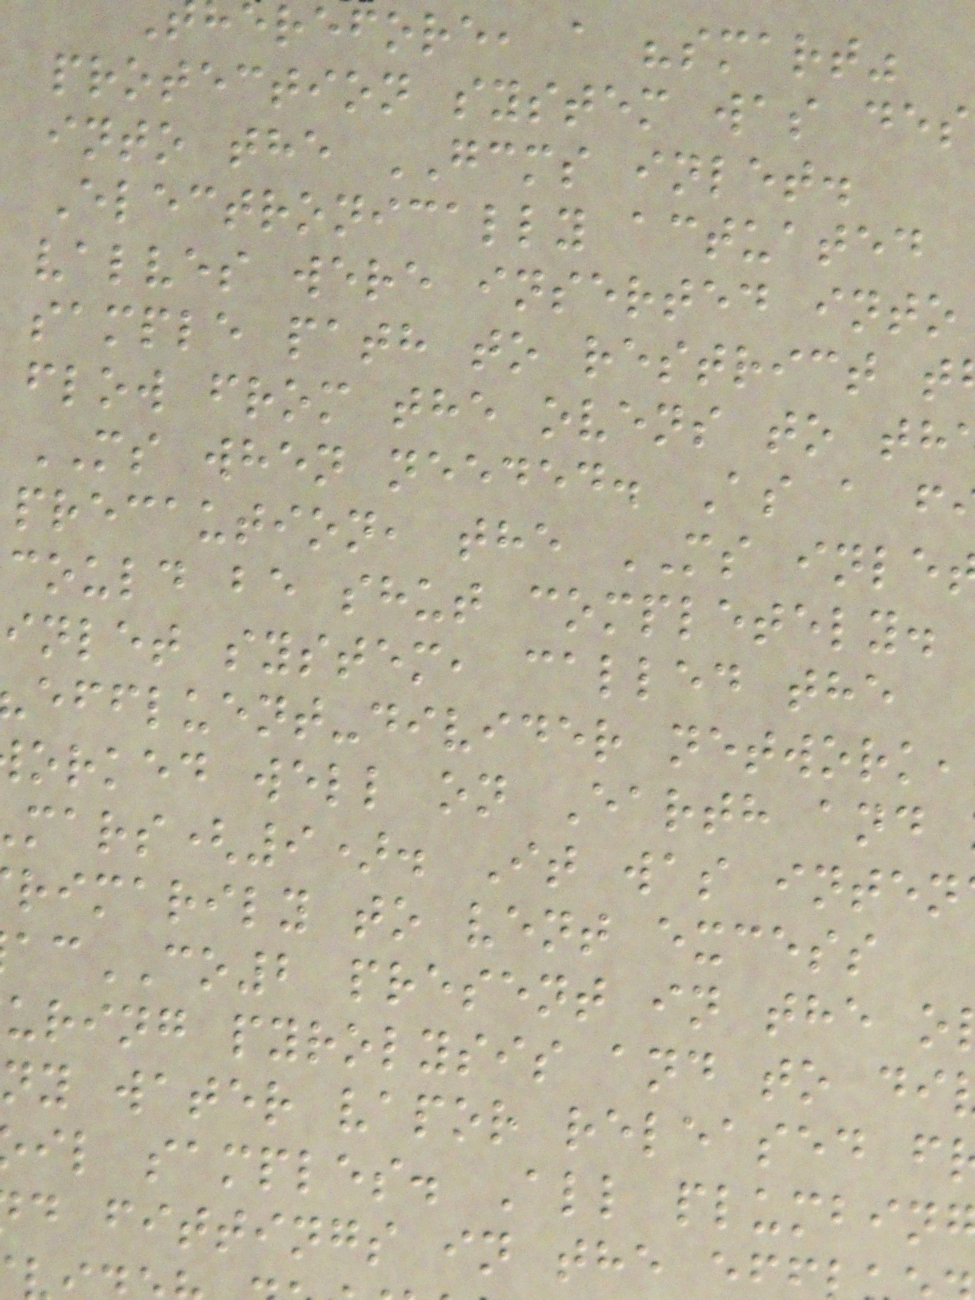erefore, a "smart"
protection system was des
into the GCMS inlet.
Electronically actuated
valves were inserted into
sample path to restrict t
flow from the ovens to th
MS when needed. As a f
precaution, the MS inle
could be shut completely.
inlet system, called the
effluent-divider network,
orked well on Earth and
mars(9). It was inten
rimarily to vent excess
CO2 present in the o
uring pyrolysis and to di
ny water vapor released f
il samples. All plumbin
d fittings in the e
